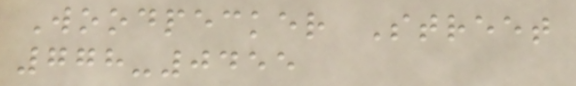Woodpecker Street
778-0455
